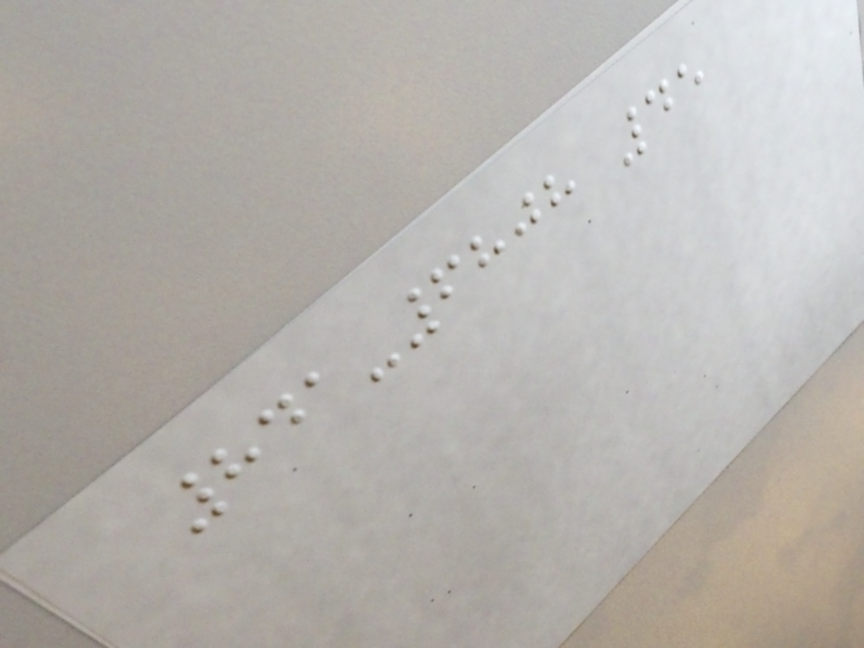841-6808 45
